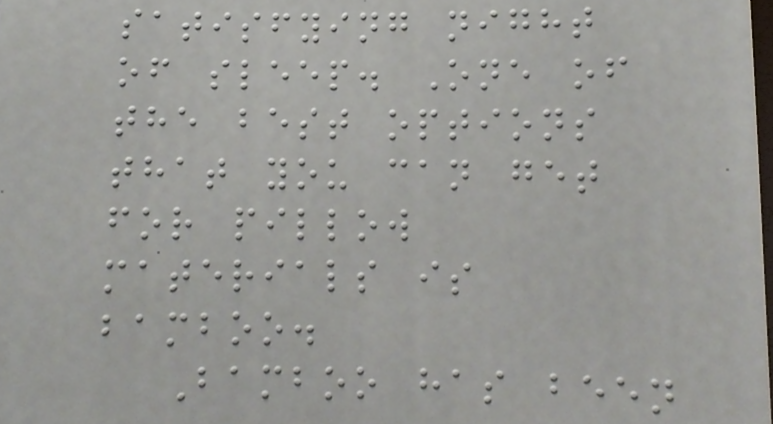satisfying night
of sleep. One of
the best options
that you can get
for pillow
materials is
bamboo.
Bamboo has been
